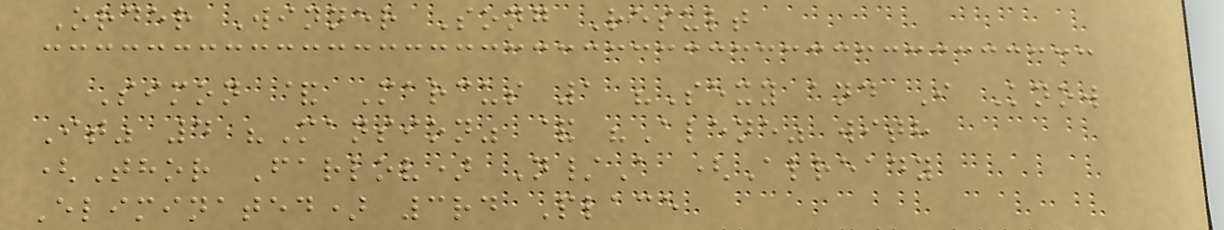Order Winner Song Result
Simon & Marcus 1 "Sexy and I Know
It" 4 "Mansion" & "Alene" with
(Thor Farlov) N/A (Already
Eliminated) 3rd Place
